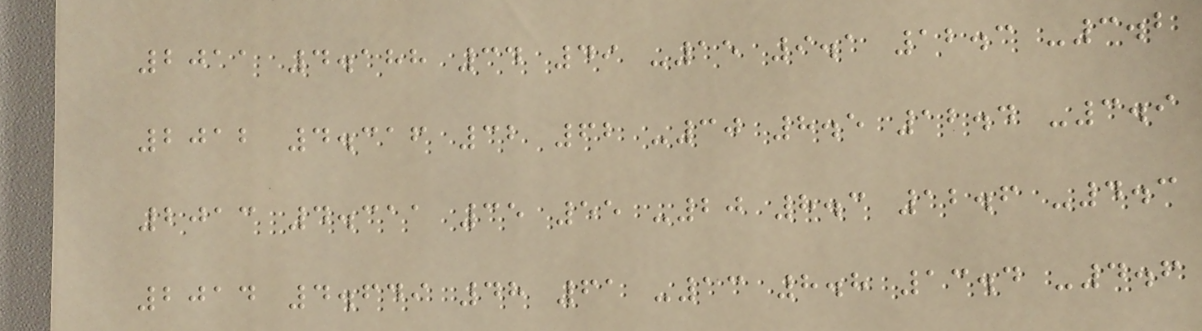2011 4.188 34 49 -15 9.1 12.3 -3.2
2012 4.316 32 62 -30 8.5 12.4 -3.9
2013 4.311 35 55 -20 8.3 12.6 -4.3
2014 4.649 48 61 -13 8.8 13.4 -4.6
